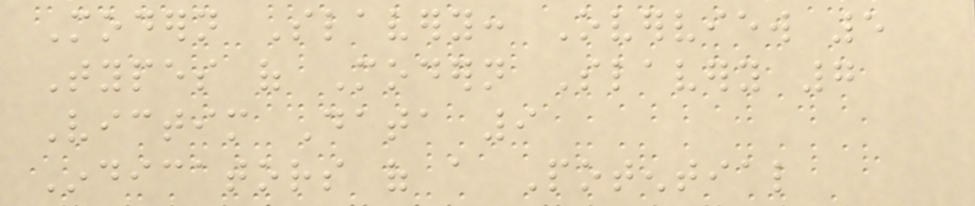Modern Slavery: Overview 5
Types of Modern Slavery 7
Victim Data 9
Indicators of a Potential
